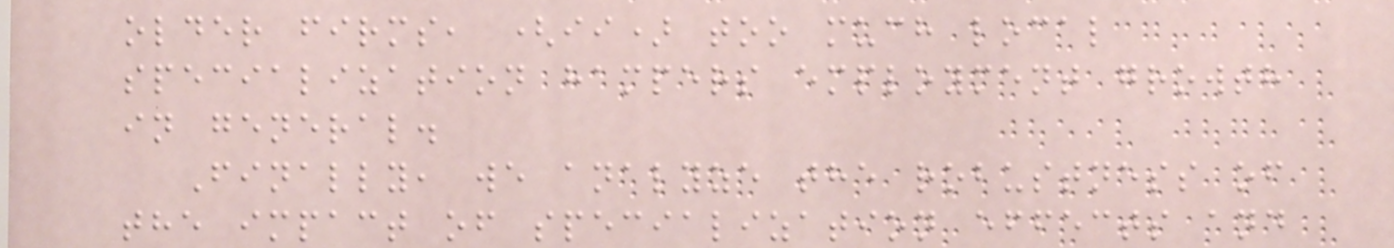older firms, (ii) too much local
specialization hampers employment growth
in general.
Finally, we analyze the robustness of
the impact of specialization effects and
